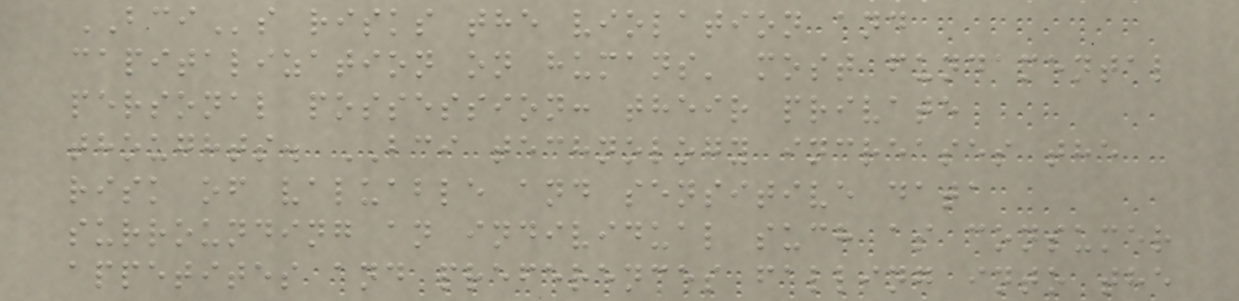BCIs risks the violation and
capitalization on humans' most fundamental
personal possession: their private
thoughts. BCI technology increases the
risk of valuable and sensitive data
surrounding an individual such as consumer
appetites and preferences falling into the
